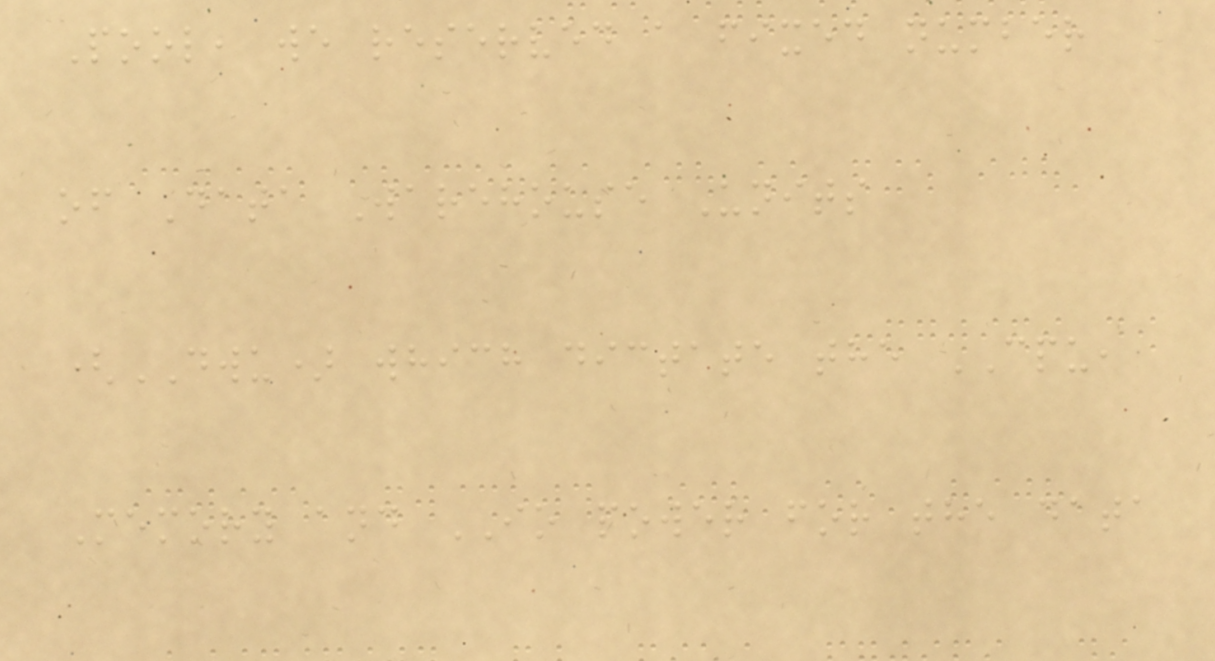Pool, we reserved a fixed number
of Data Warehouse Units
(DWU) which dictate the CPU,
Memory and IO power for the data
